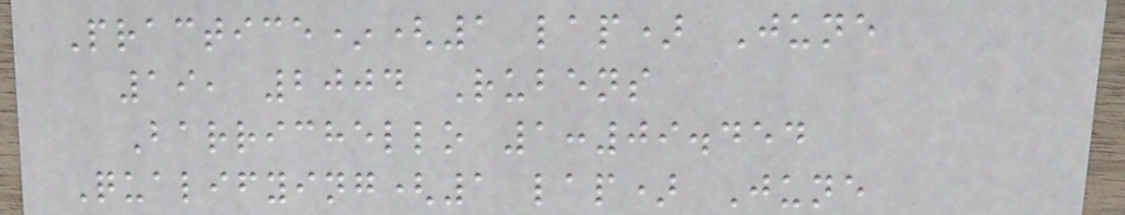Practice*(1 lap) June
19, 2004 Rubens
Barrichello 1:09.454
Qualifying(1 lap) June
